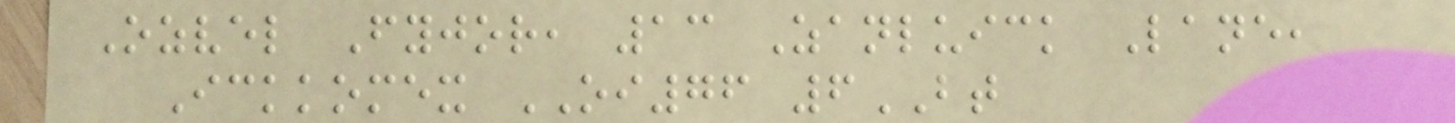Ozvel Fyjor, 13 Zanluick Lane,
Ickkomex OI76 6BT
